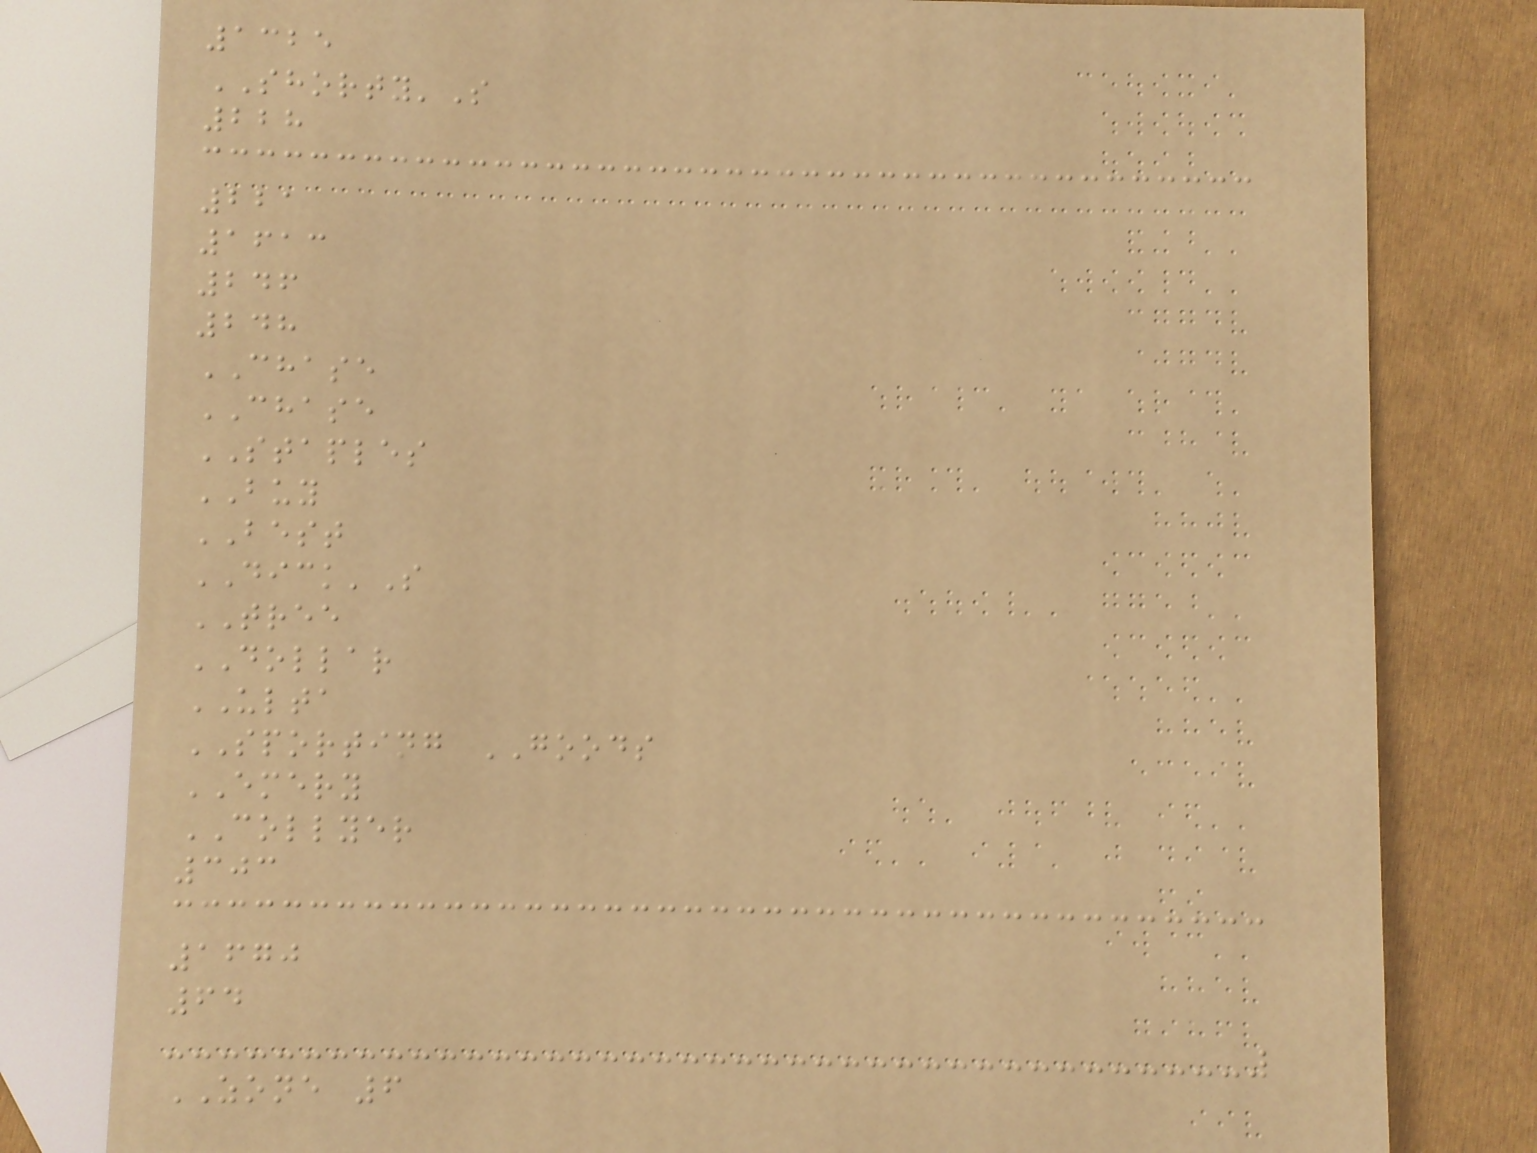1325
SHORTY'S
228
221
1613
246
248
CHASE
CHASE
STAPLES
BUY
BEST
DICK'S
TREE
DOLLAR
ULTA
SPORTING GOODS
EMERY
COLLYER
303
1670
64
ZONE 6
